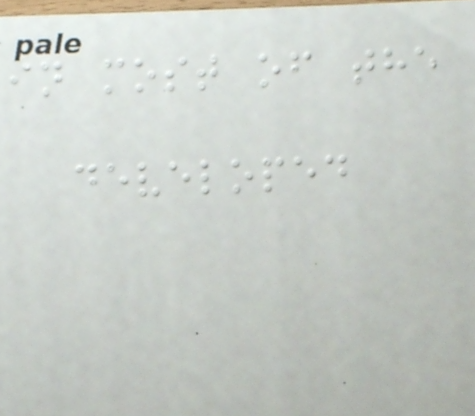in most of the
developed
